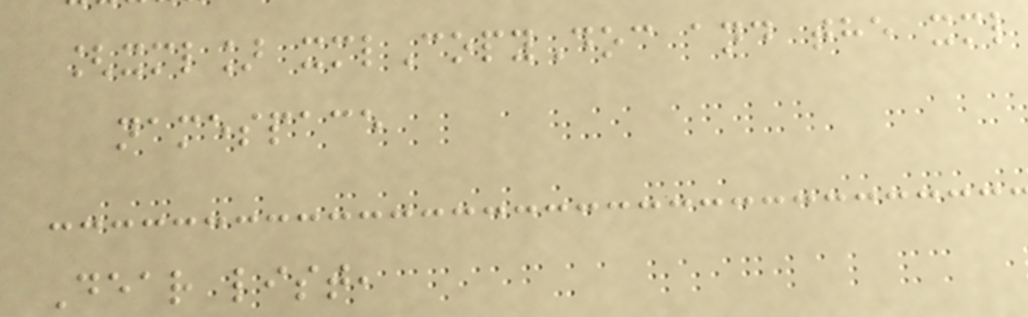[xml] xmlCopyDoc and the xml
namespace
Dear list,
